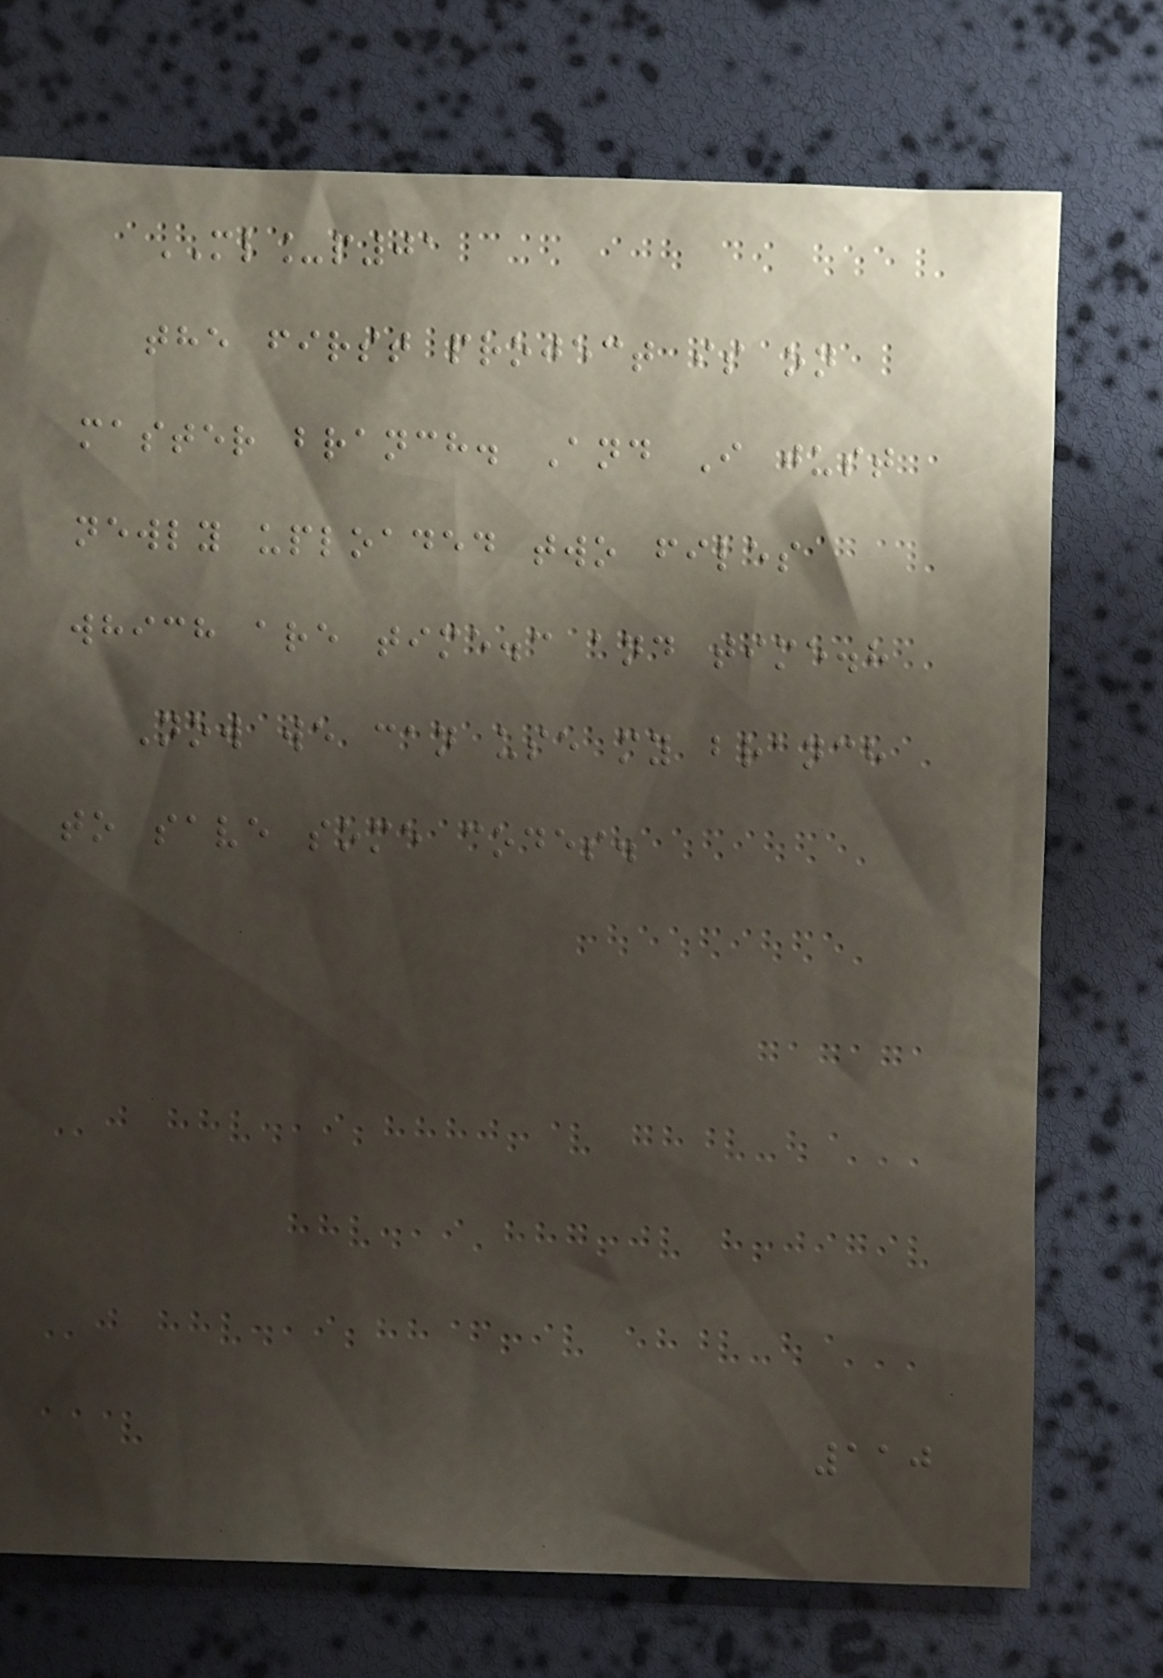ML_p01
the first project is on
master branch. And I just
newly uploaded two files
which are time.c and time.h
Now we can use my branch
to save some codes.
110
